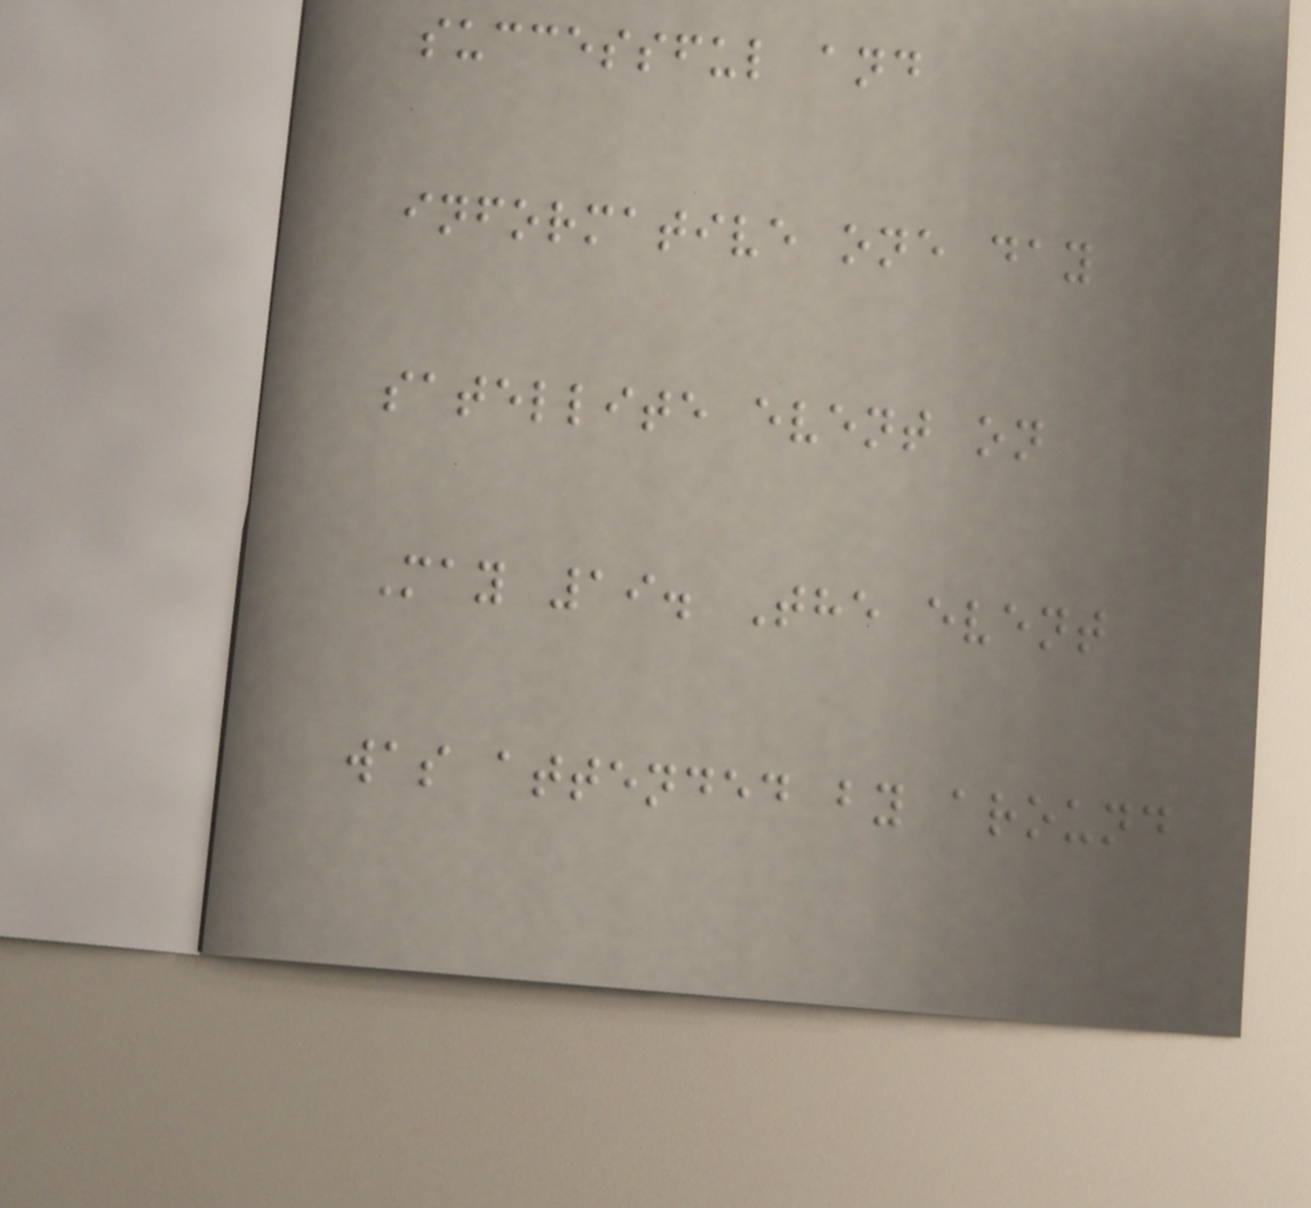successful and
informative one day
satellite event on
May 19. The event
was attended by around
